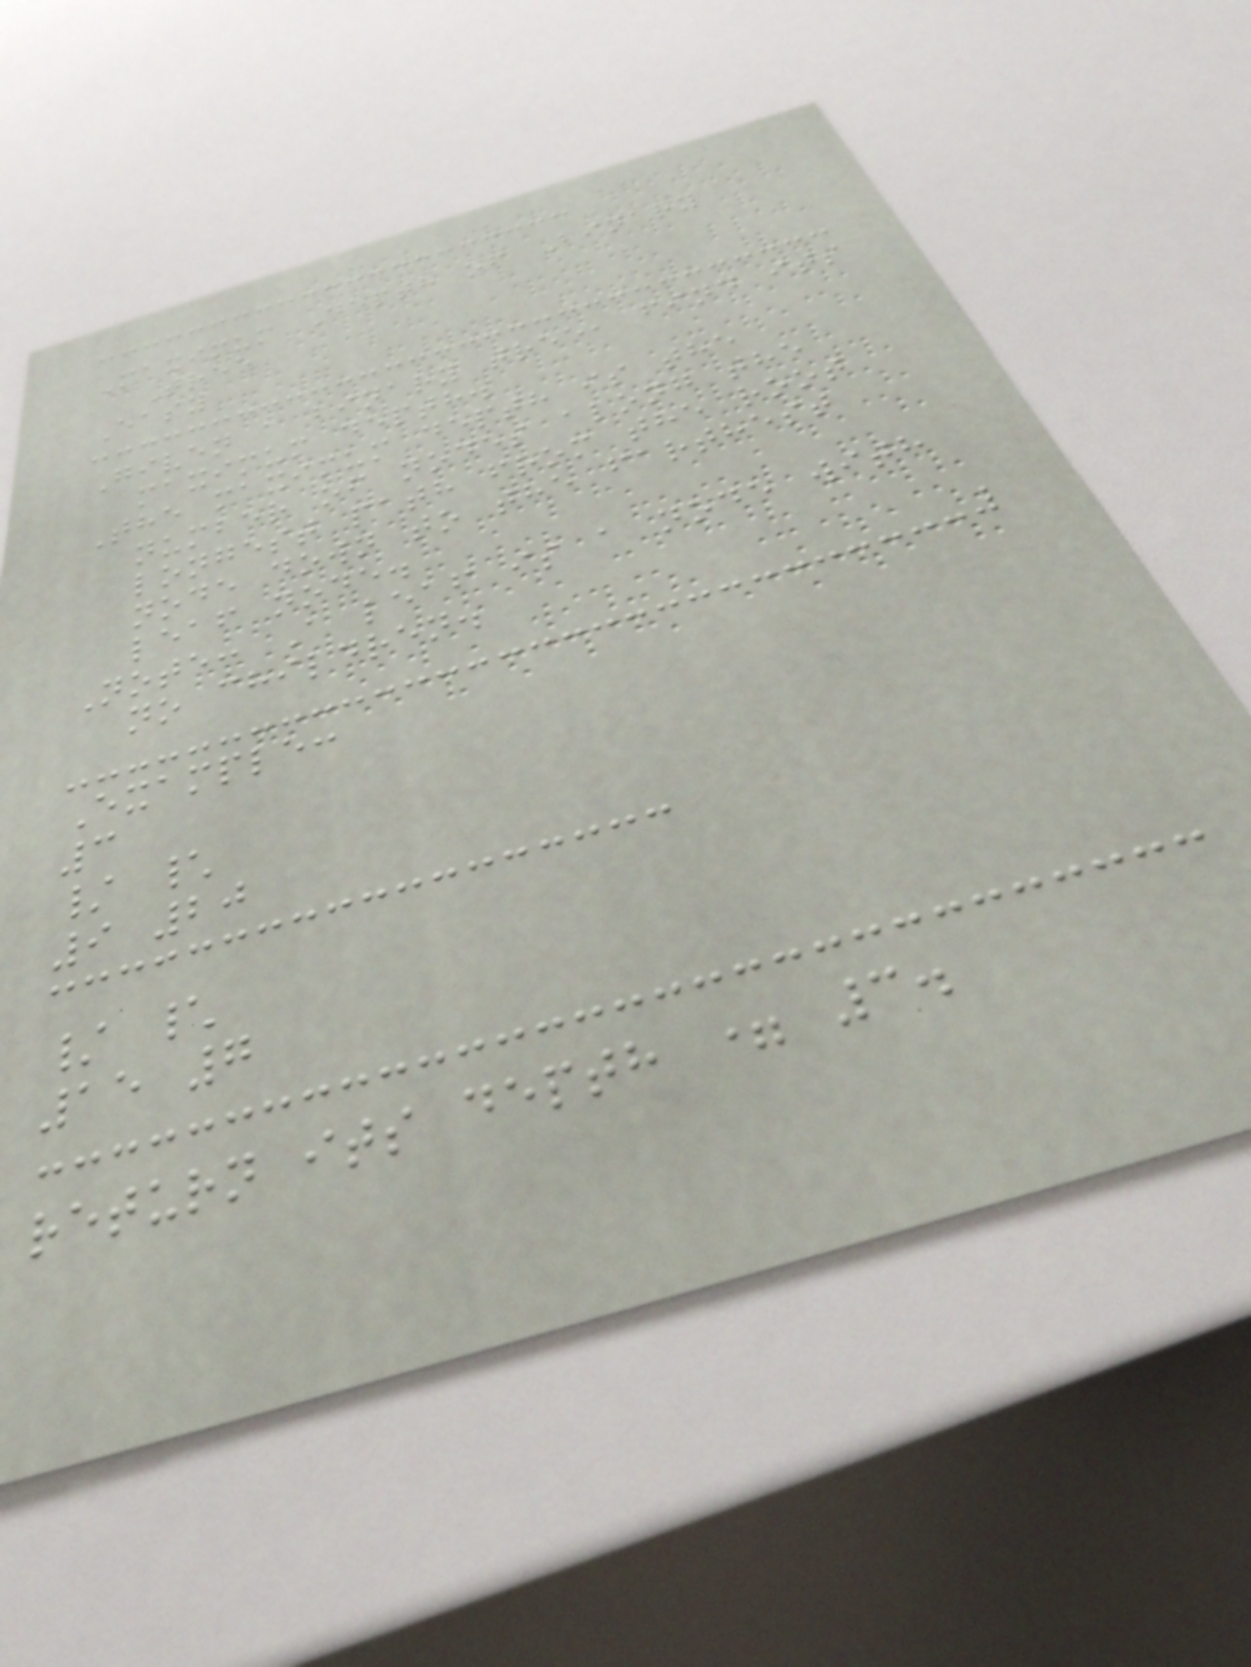Maximum Depth of Binary
Tree
Easy
Given a binary tree, find its
maximum depth.
The maximum depth is the
number of nodes along the
longest path from the root
node down to the farthest
leaf node.
Note: A leaf is a node with
no children.
Example:
3
/ \
9 20
/ \
15 7
return its depth = 3.
